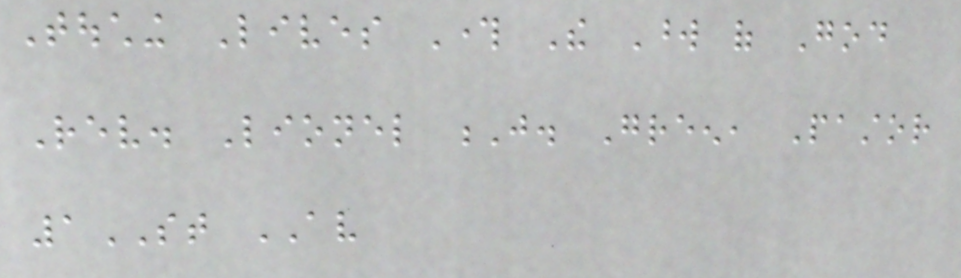Touching Lives Through The Word of God
Rev. Lionel J. Green, Pastor
1ST AV
